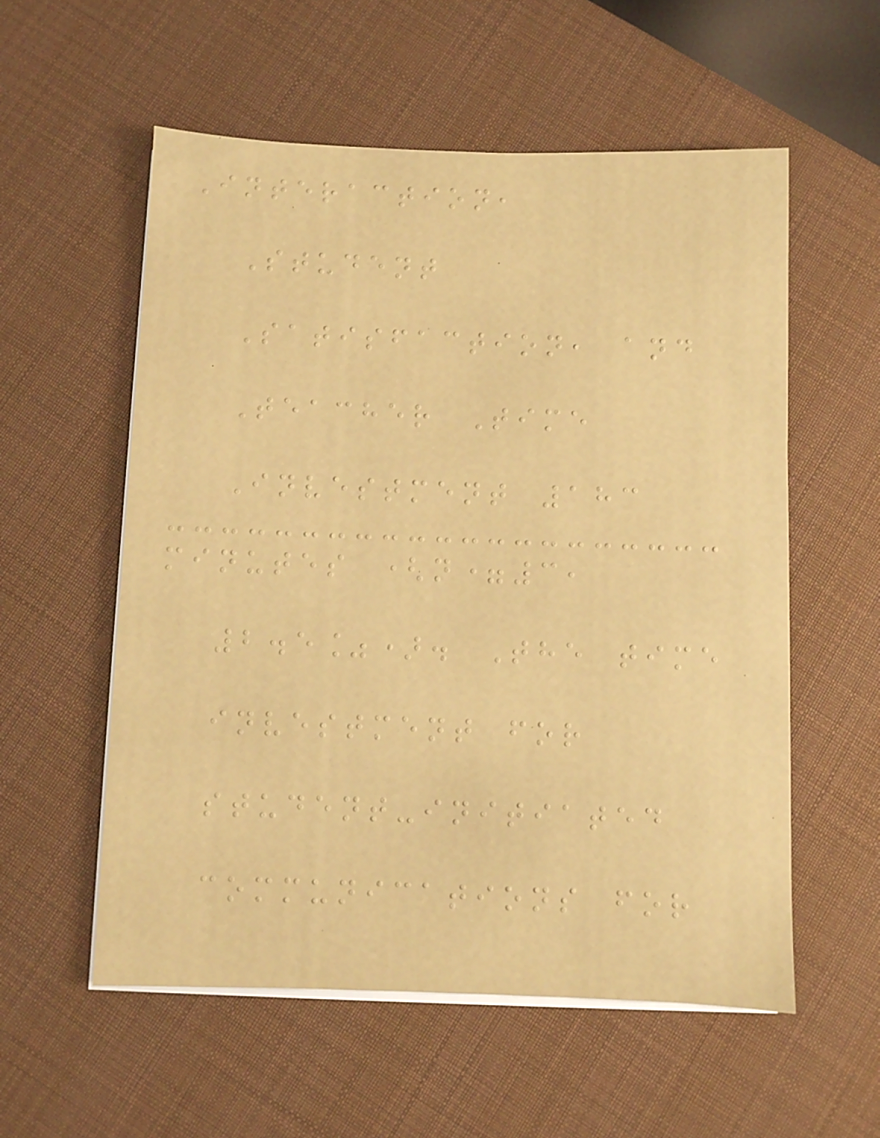Interaction,
Student
Satisfaction, and
Teacher Time
Investment 183
minutes (n=3,
2.5%). The time
investment for
student-initiated
communications for
